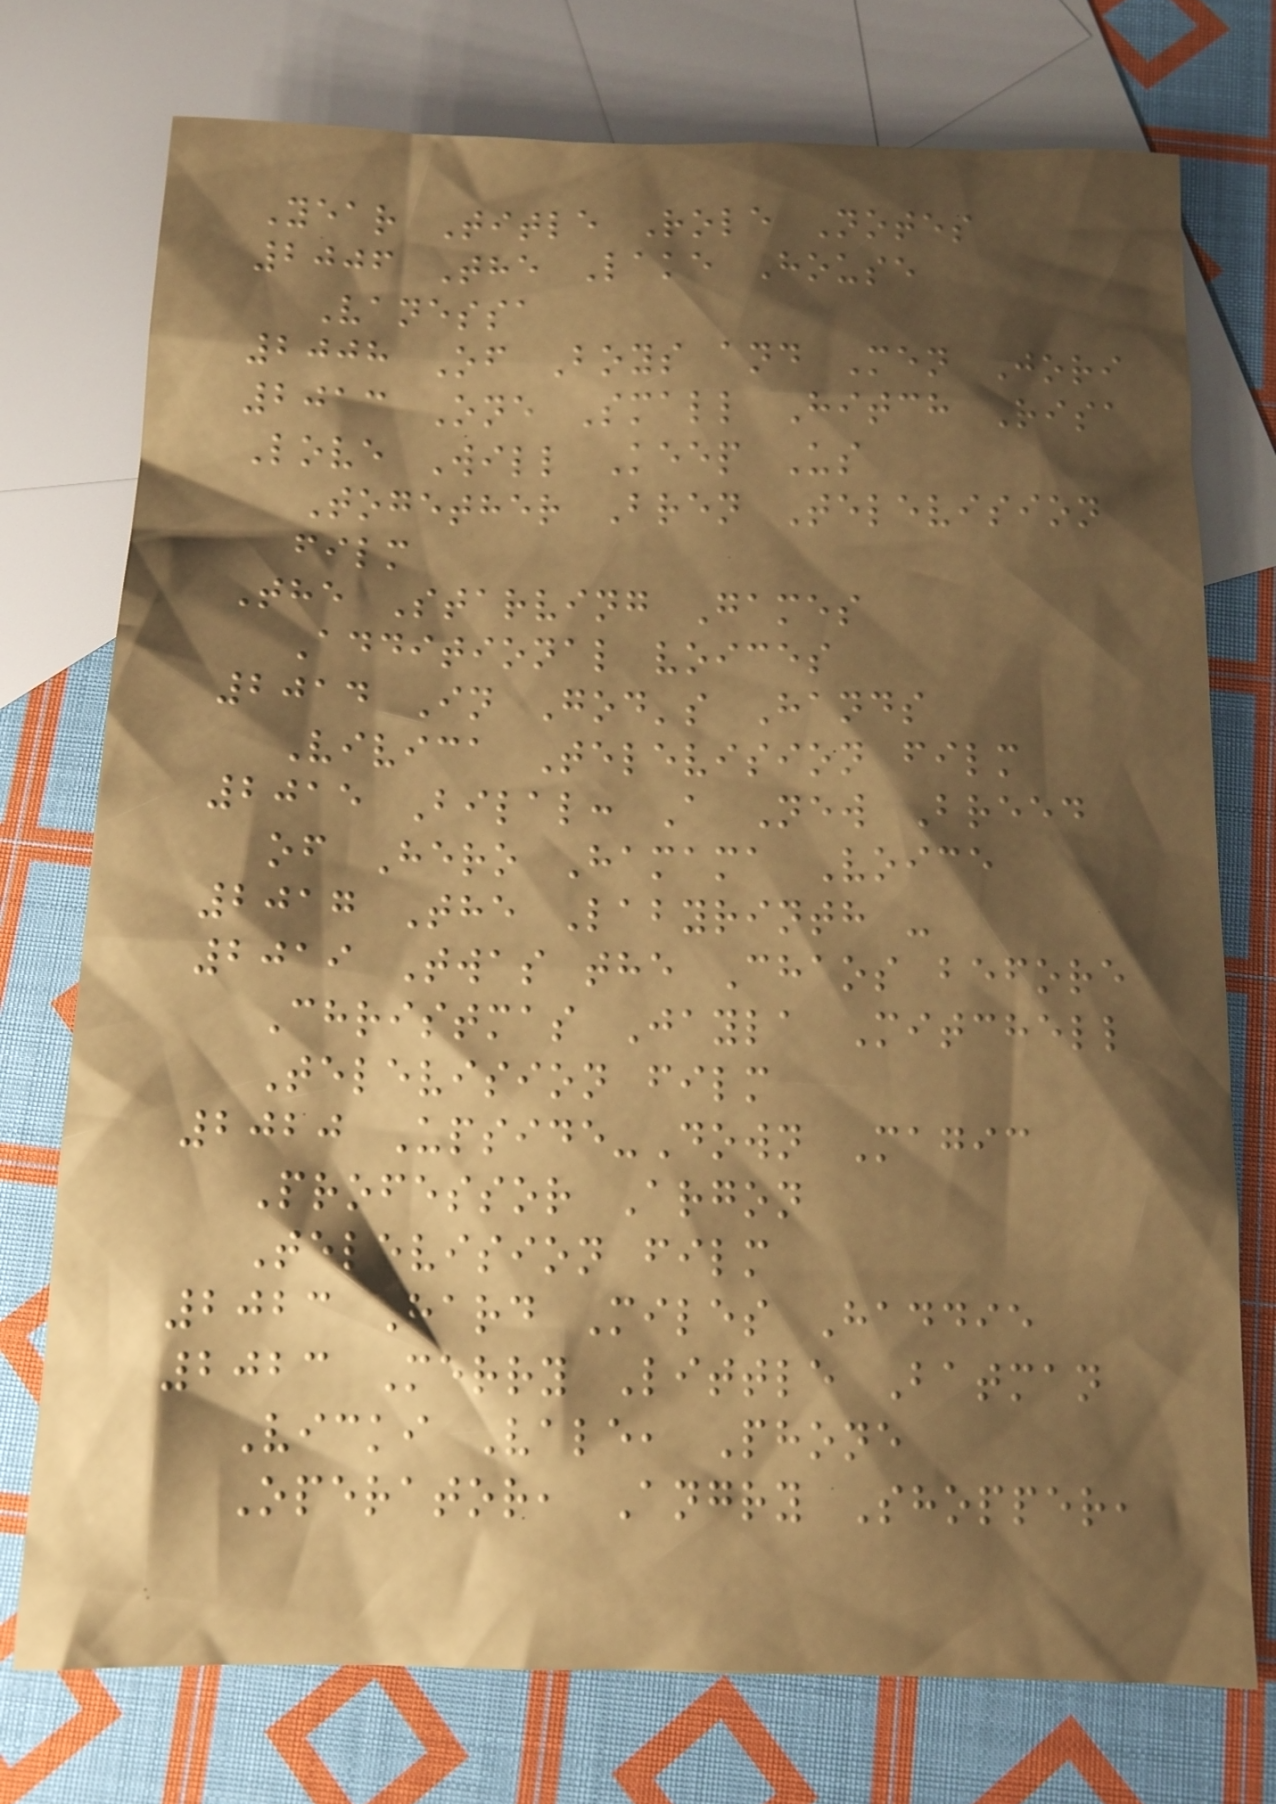Year Title Role Notes
2006 The Lake House
Vanessa
2008 Of Boys and Men Jori
2013 One Small Hitch Risa
Love Will Keep Us
Together Bren Television
film
The Starving Games
Additional voices
2014 In God's Hands
Vivica Television film
2015 Bilal: A New Breed
of Hero Hamama Voice
2017 The Labyrinth -
2019 Twas the Chaos before
Christmas Jayla Mitchell
Television film
2020 Upside-Down Magic
Professor Argon
Television film
2023 Hard Miles Haddie
2023 Merry Little Batman
Vicki Vale, Phone
Operator, Angry Shopper,
